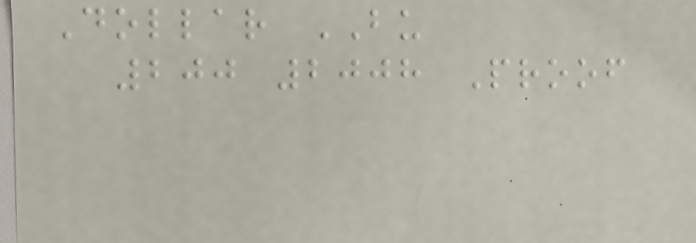Dollar BU
200 2008 Proof
